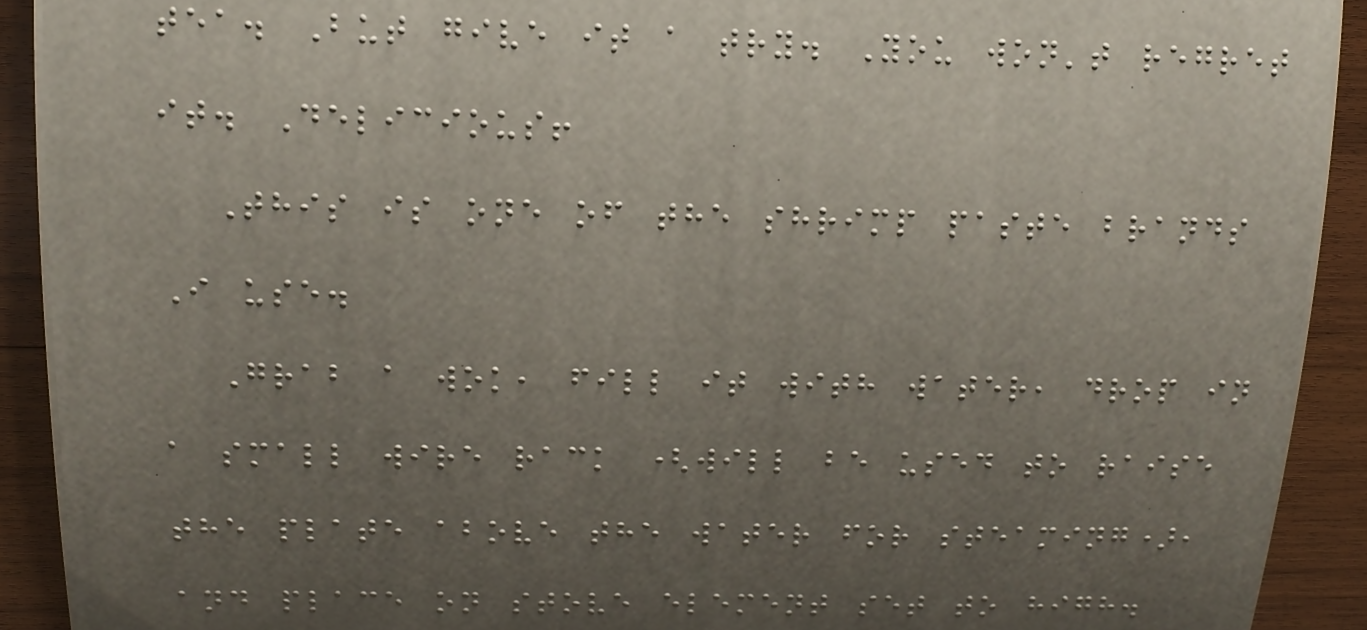tea. But give it a try. You won't regret
it. Delicious!
This is one of the shrimp paste brands
I use.
Grab a wok, fill it with water, drop in
a small wire rack (will be used to raise
the plate above the water for steaming),
and place on stove element set to high.
